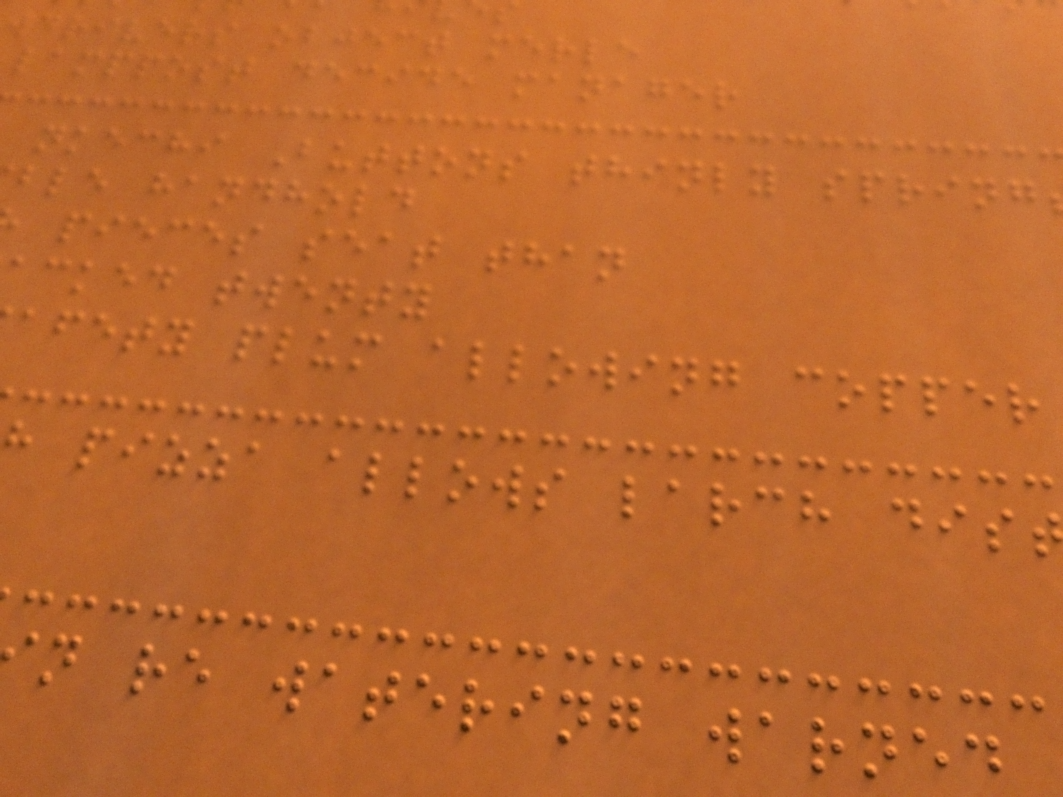wdrivers object merle
lamppost decide manager
nkechi Buttons thinly spring
ble handhold
pieces seat than
acked twenty
afety plum allowing copper
pizza allows larch dis
n re watering warned
